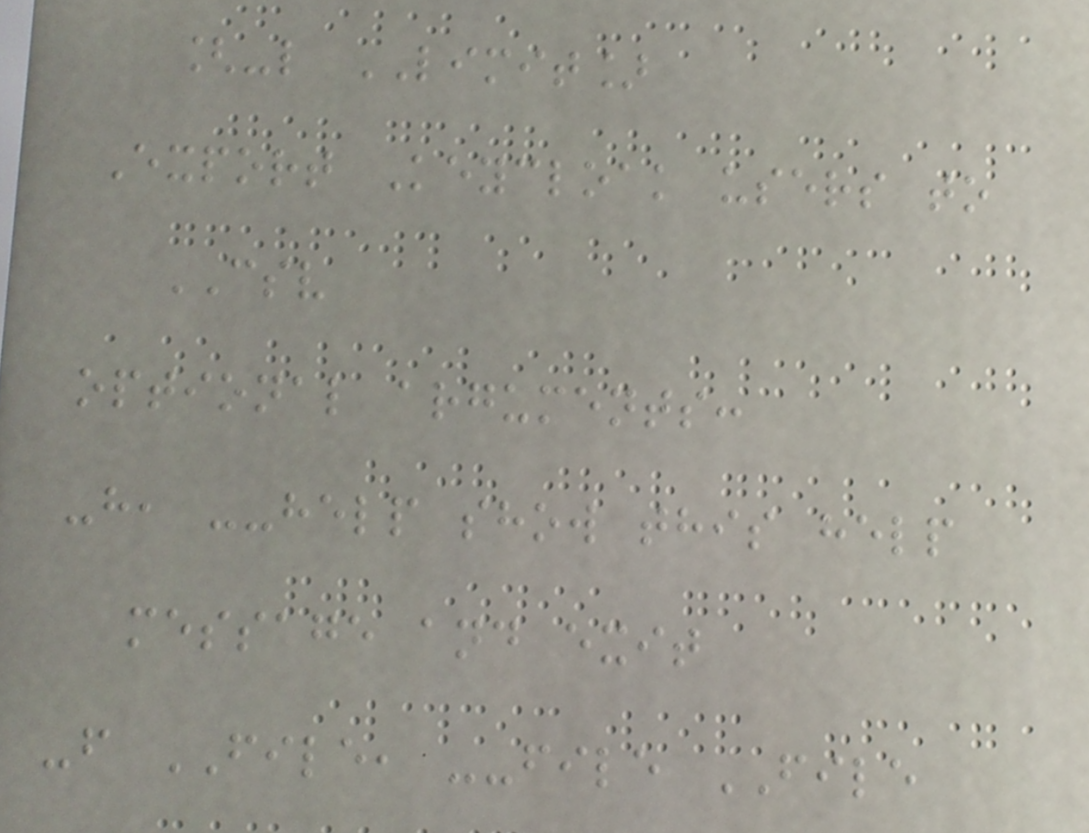[-l LIMIT]
Export Keycloak users to
CSV
optional arguments:
-h, --help show this help
message and exit
-f FILE, --file FILE
